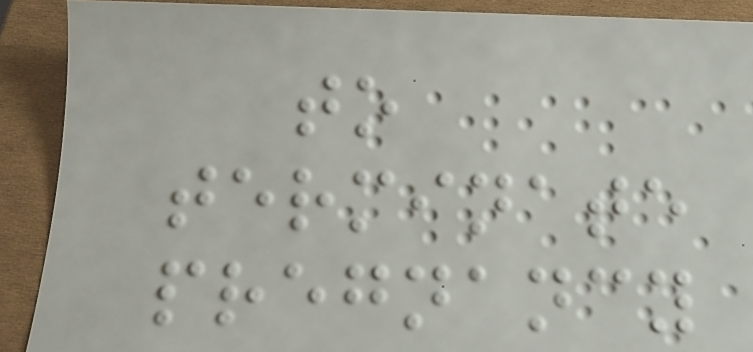to
terminate
pregnancy
